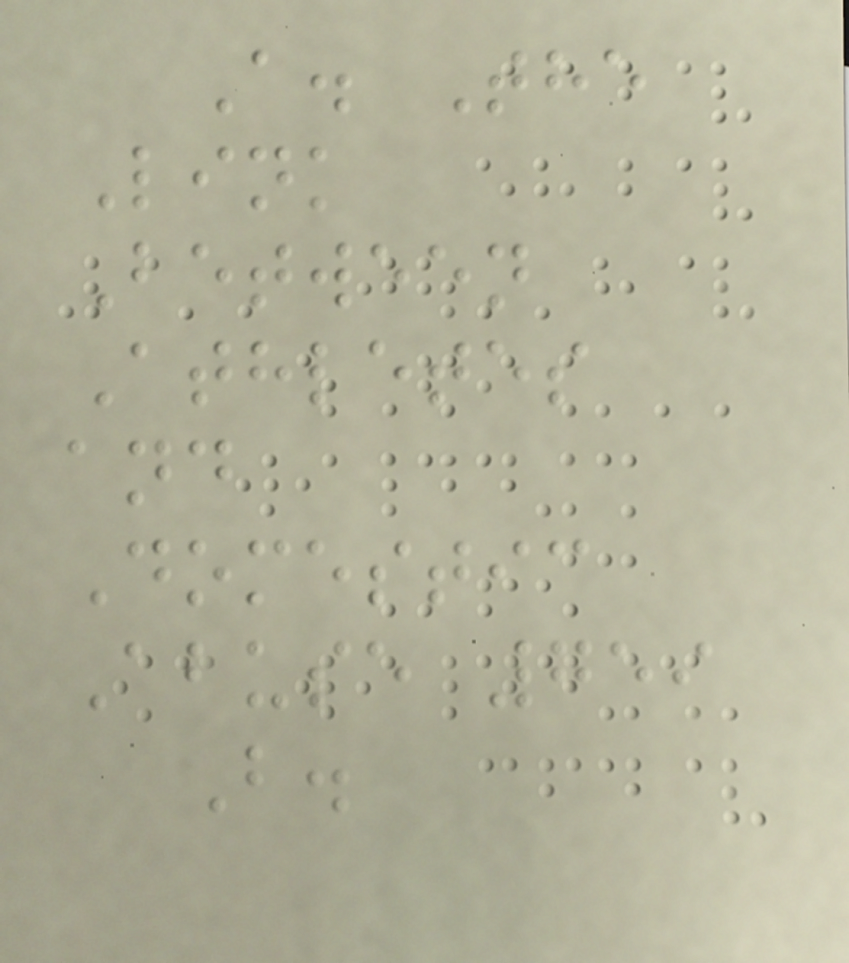A. The
Link
Between
Athletes
and
Domestic
Abuse 759
B.
